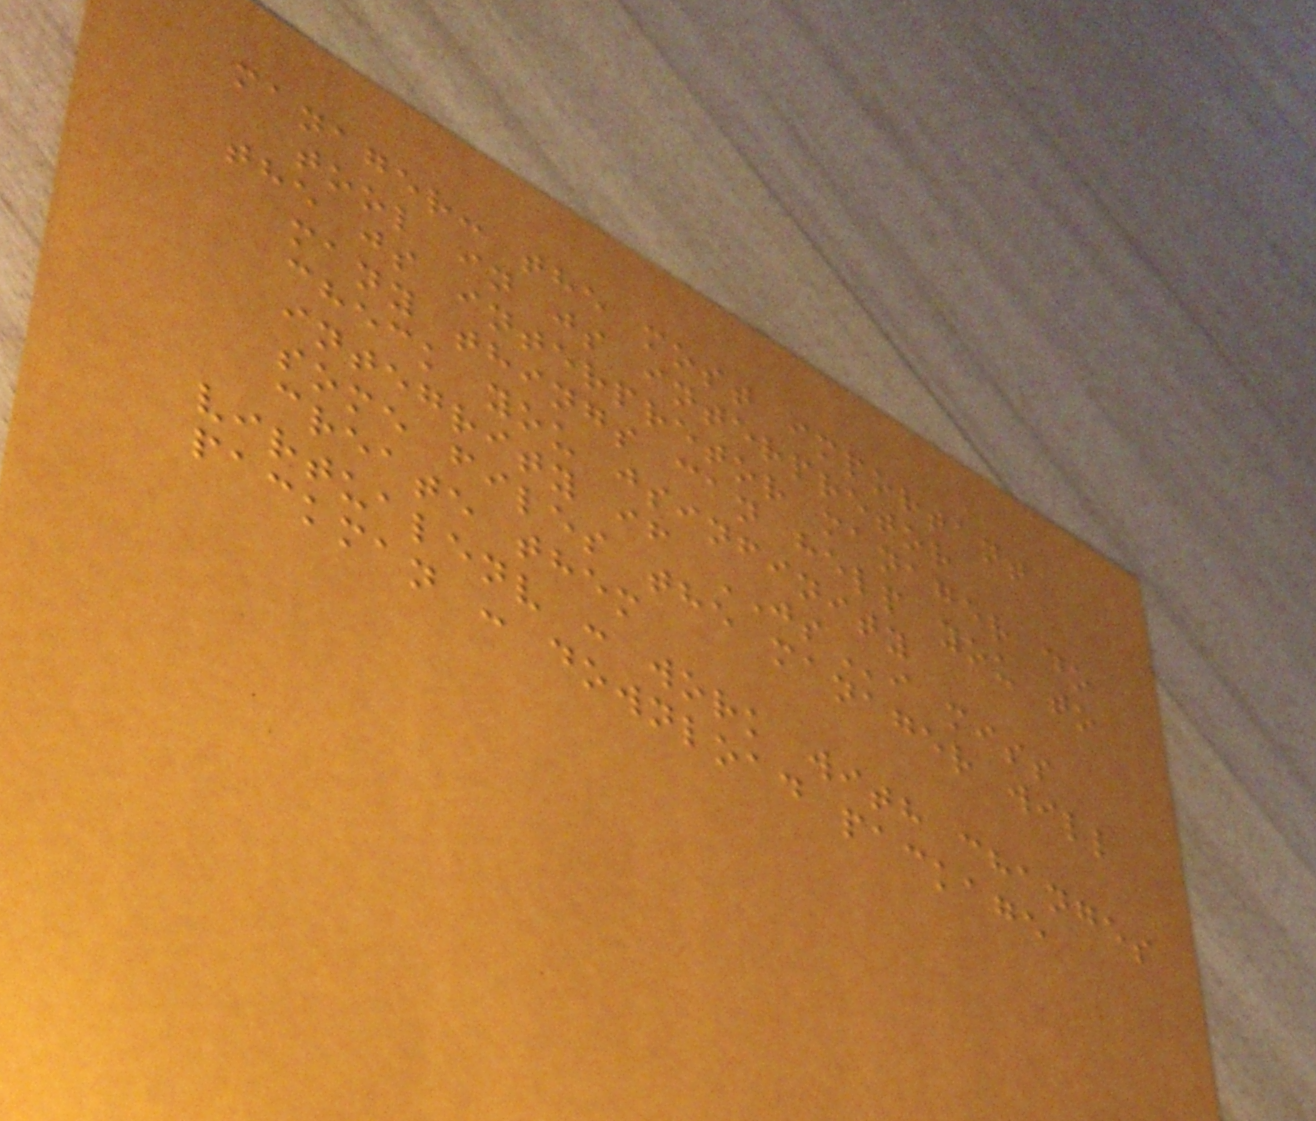manager: the most important
tool in js interpretor
the js interpretor manager do
many things can help you to
check you jsinfinity
integrity if JSi miss
some files the manager will
create them
virtualenv : work with changes
packman : download package
